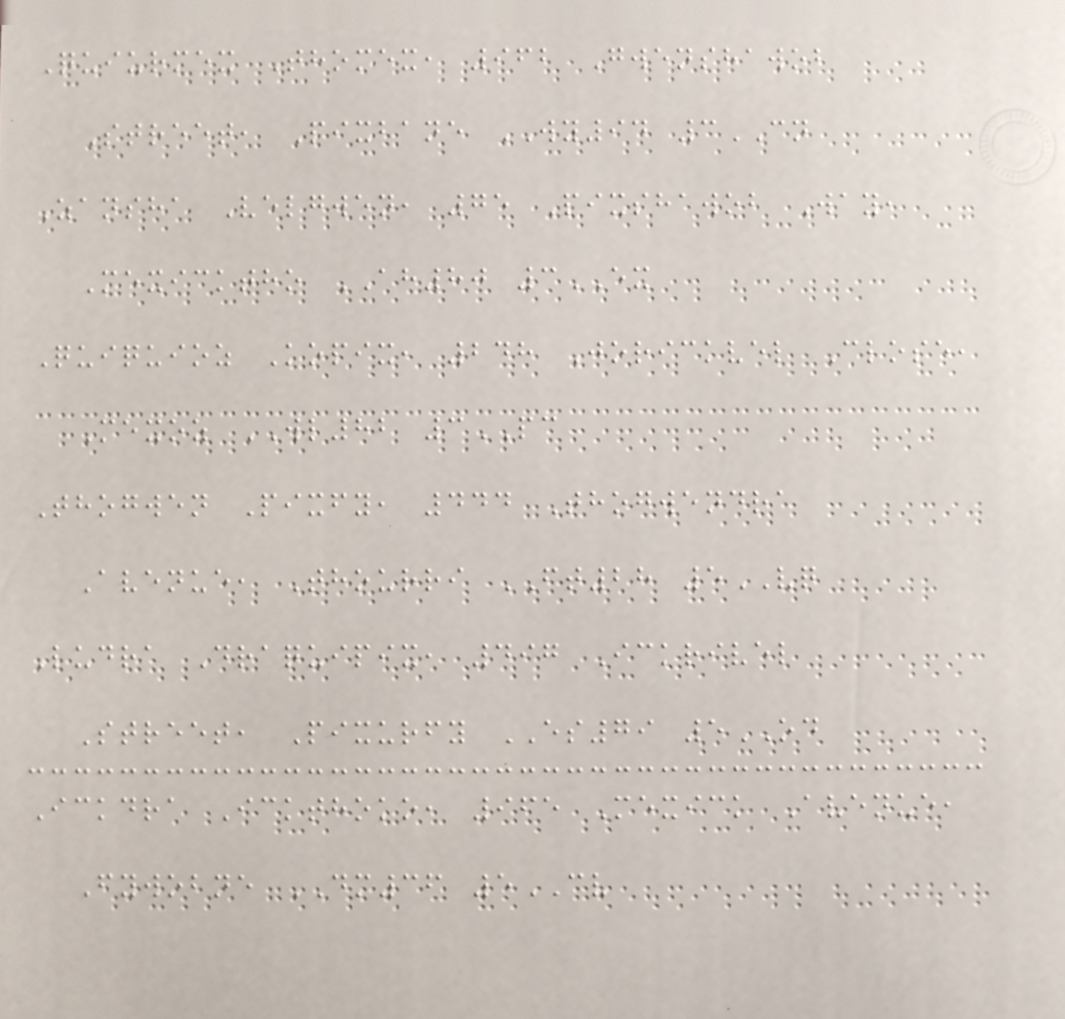Quiurmex Thomex, 962 Gwenshawob
Street, Pixbane WY94 3CN
Zansha Velgwen, 75 Pixshawob Way,
Mexicktho AH80 3EX
Quiquioz Kopix, 248 Jorickvel Close,
Mexoz WL82 3PC
Thogwen Pixfy, 444 Thogwendra
Avenue, Thourri FT28 5VQ
Ludra Draquipix, 497 Ickrivel
Street, Pixurfy ES79 5OD
Ickdra Ickthoko, 965 Mexick Avenue,
Fywobne DM36 5CV
